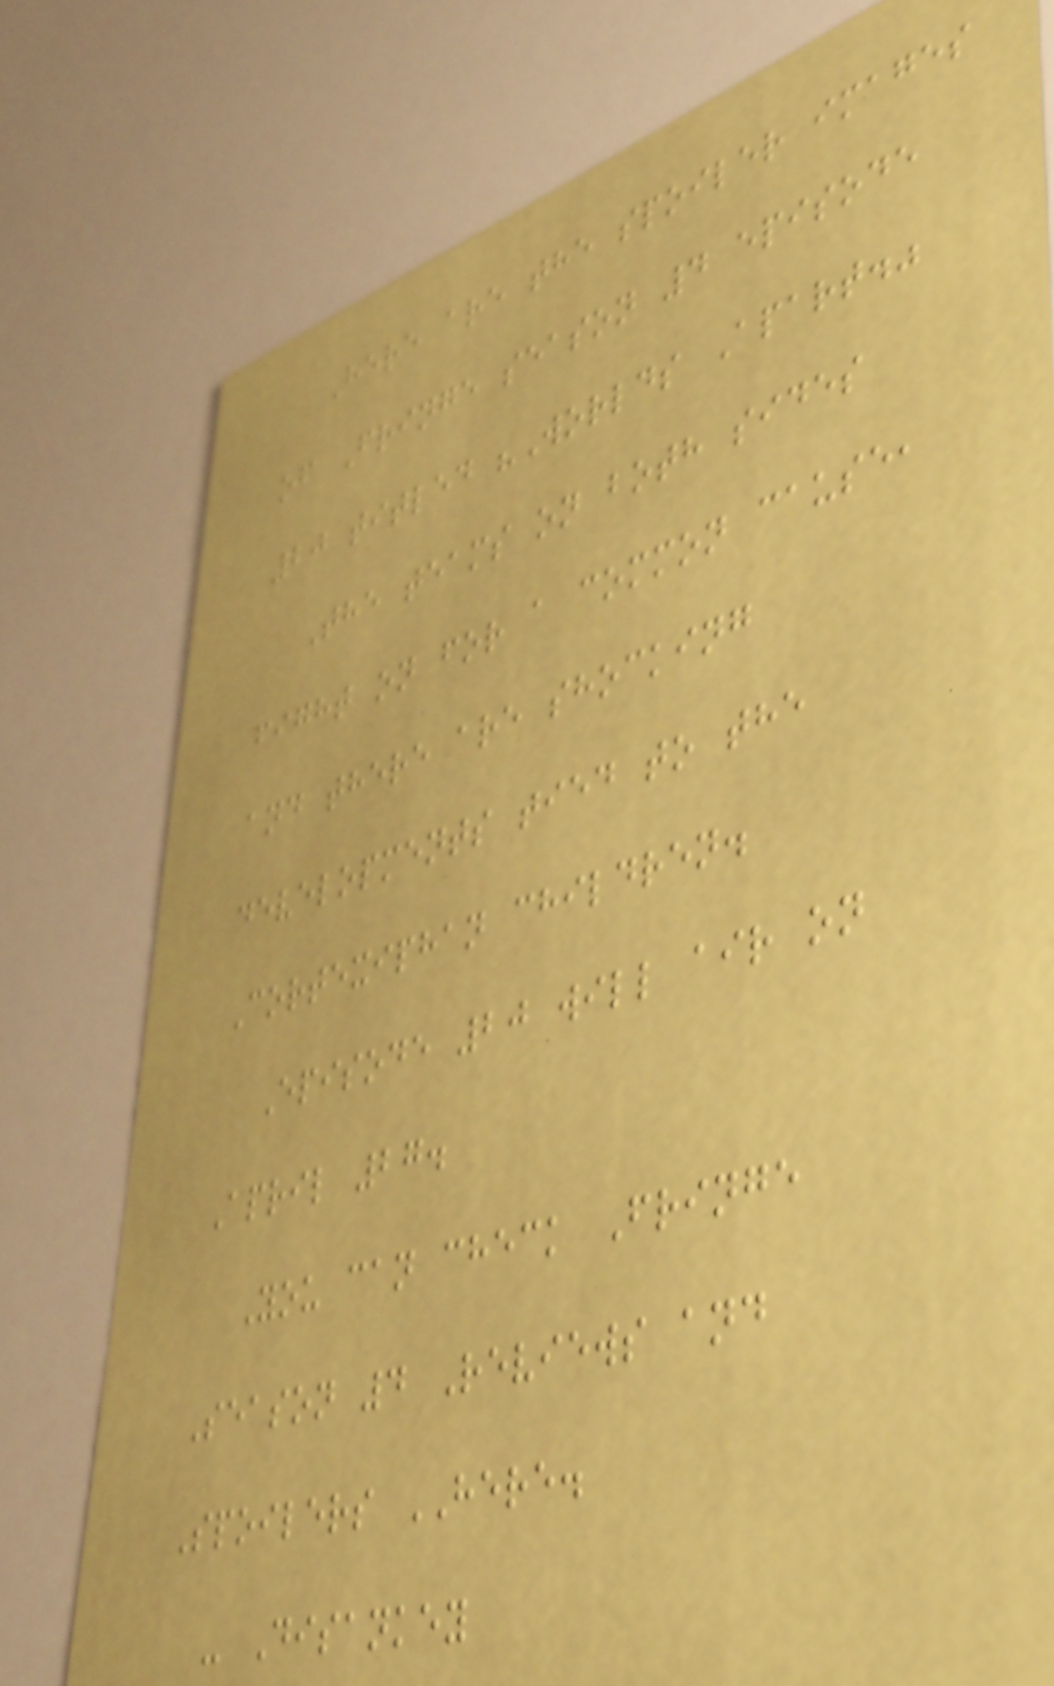Here are the spoiler images
of Fringe season 4 episode
20 titled "Worlds Apart."
The teams on both sides
fight on for a common cause,
and there are shocking
developments tied to the
Cortexiphan children.
Episode 20 will air on
April 27.
You can check Fringe
Season 4 Reviews and
Spoilers HERE.
- Disankey
